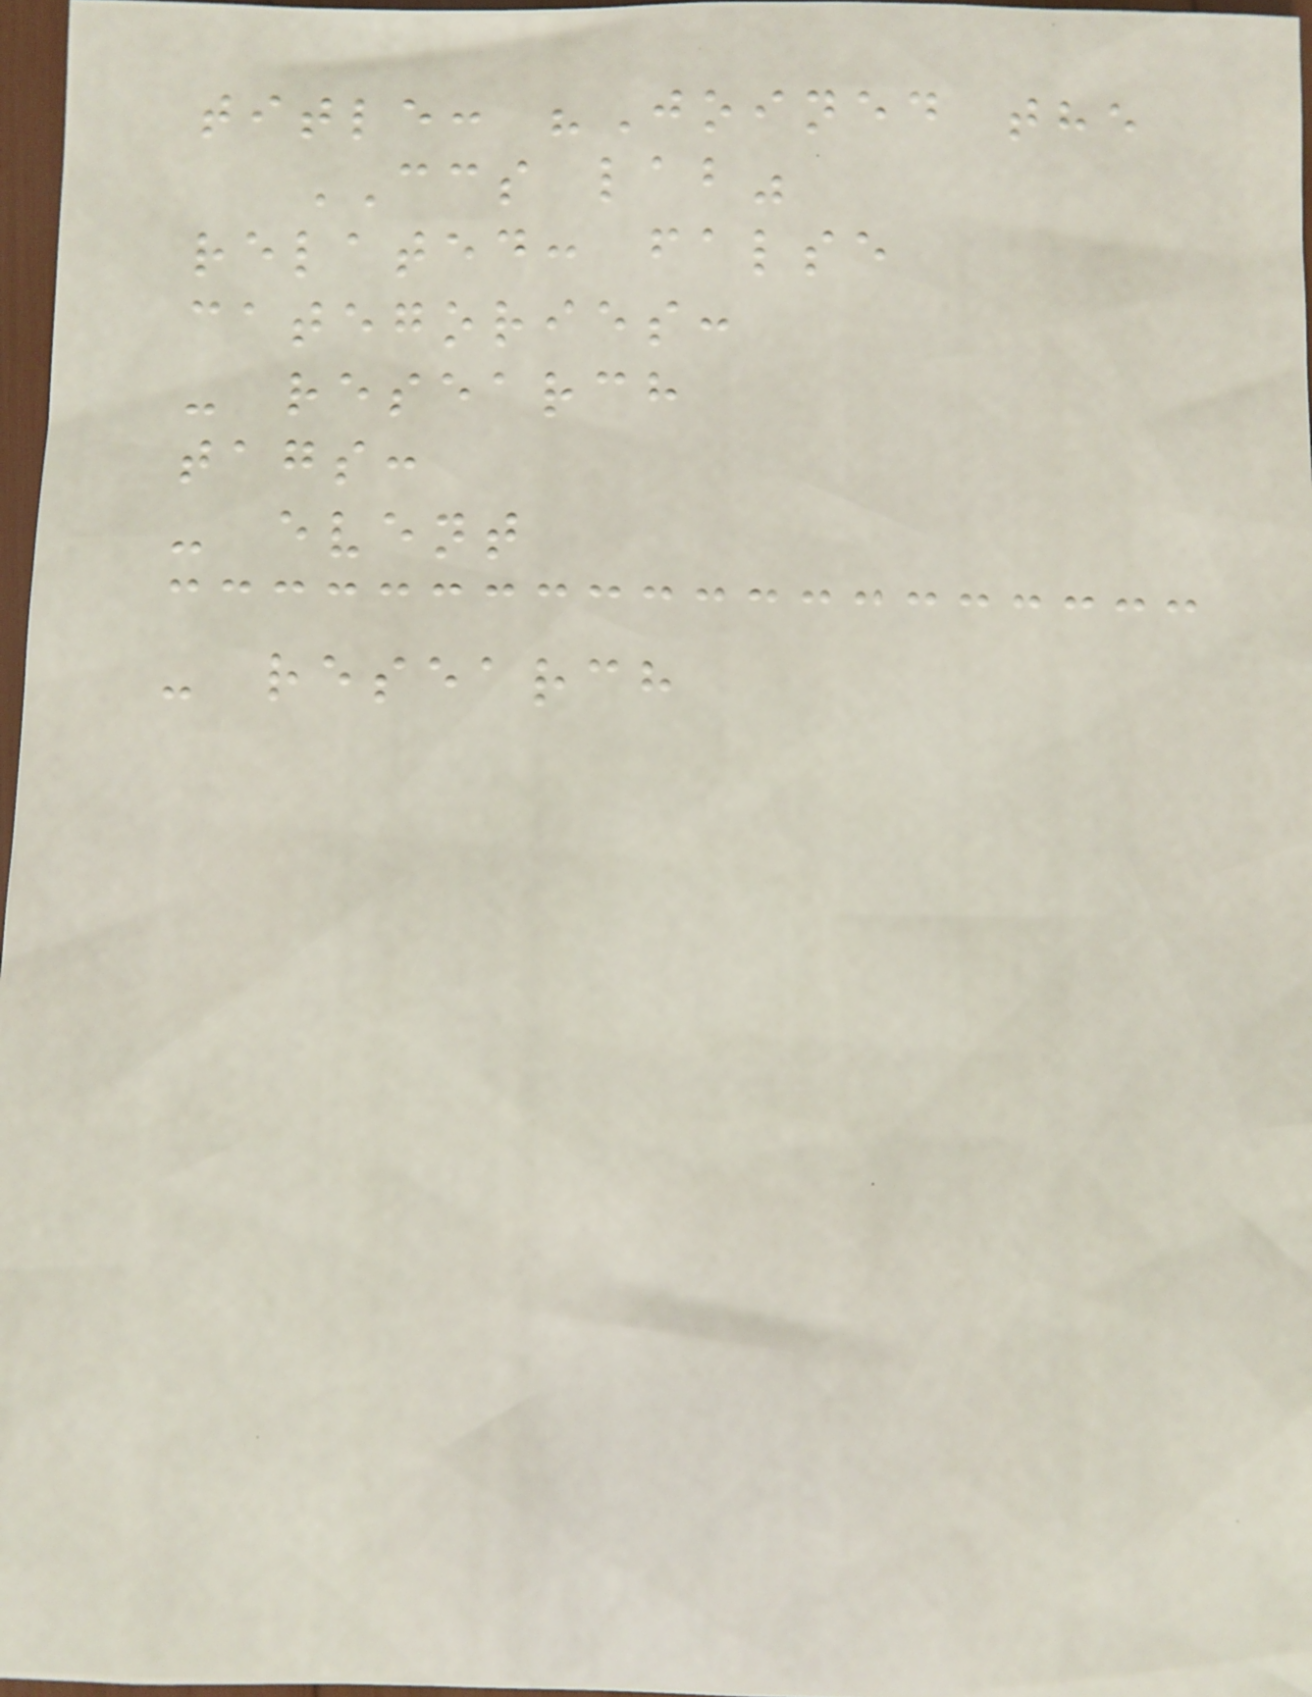title: "Joined the
CCS lab"
related: false
categories:
- research
tags:
- event
- research
